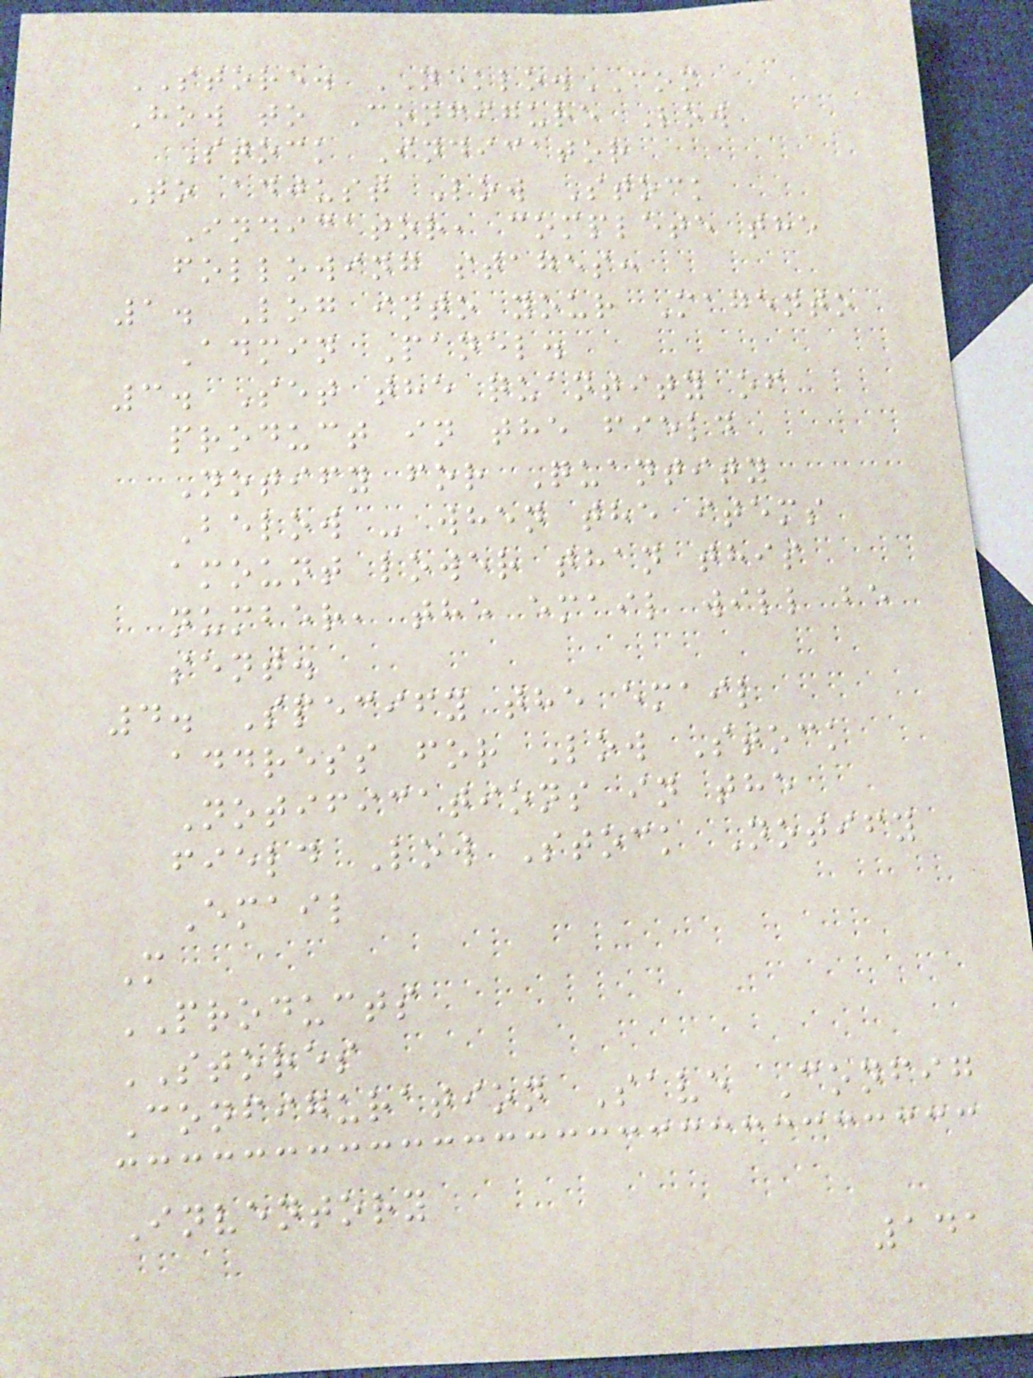STORE. NEKLO.COM
How to Configure Low
Stock Indicator
To adjust Low Stock
Indicator, complete the
following stages:
1. Log into your Magento
Admin Panel.
3. Set the quantity of
product in the field
Notify for Quantity
Below - when the items
amount lower than this
number, the email will be
sent.
4. Specify the email
address for Low Stock
Notifications in the
field Low Stock Notify
Email
M
PRODUCTS
STORES
Configuration Save Config
Inventory
141
